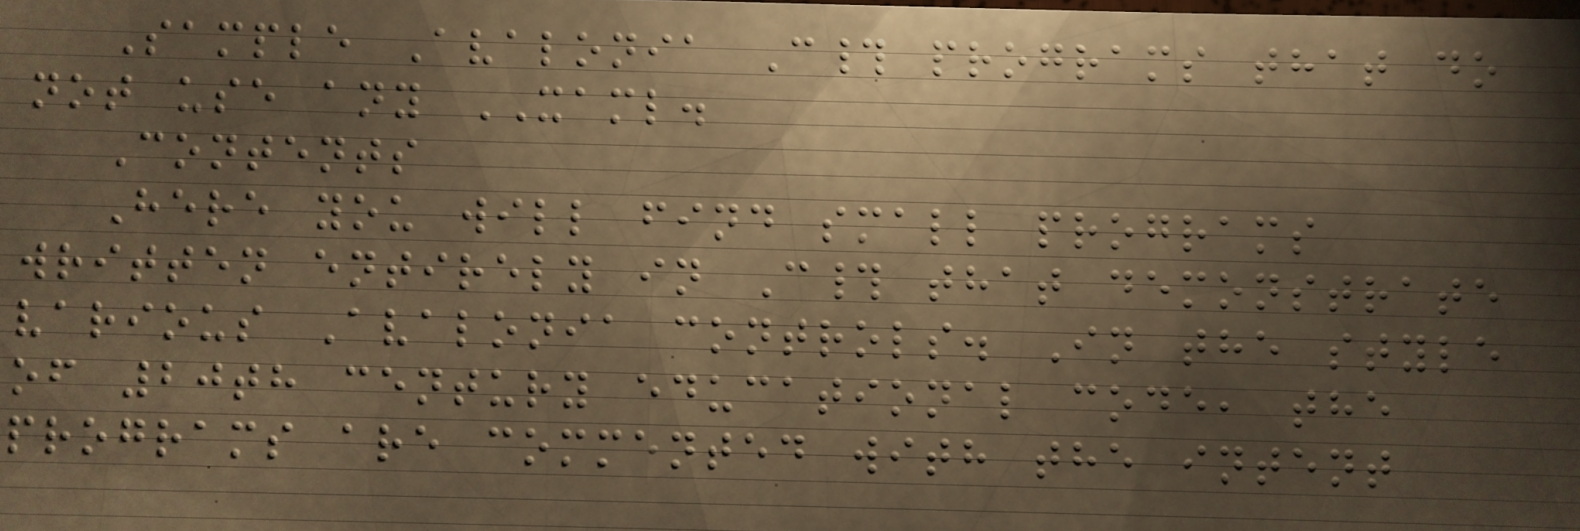Sample Avalonia C# programs that do
not use any XAML.
Contents
Here you will find small programs
written entirely in C# that demonstrate
various Avalonia controls. In the style
of 20th century educational code, the
programs are commented with the intent
